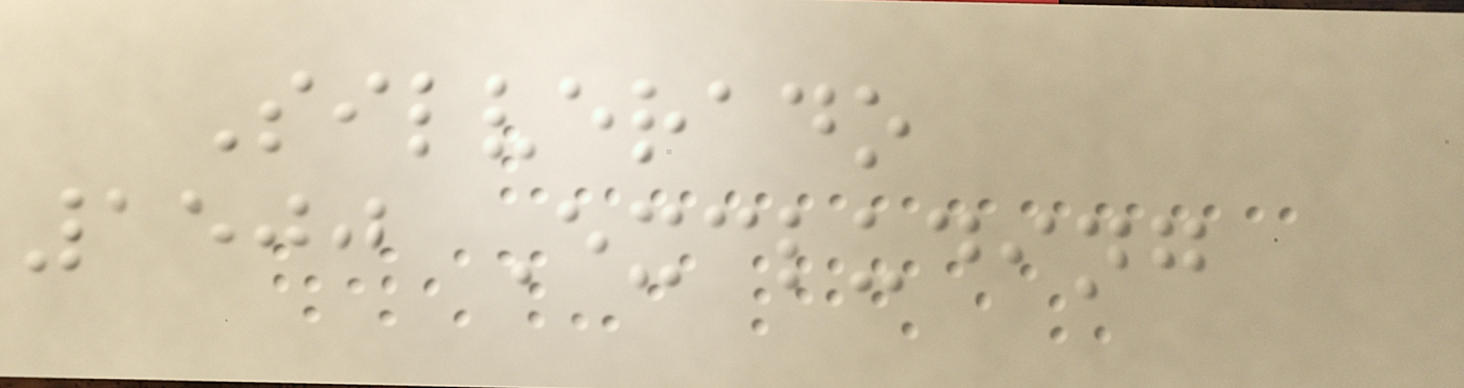Silverado
1500 Excluding
